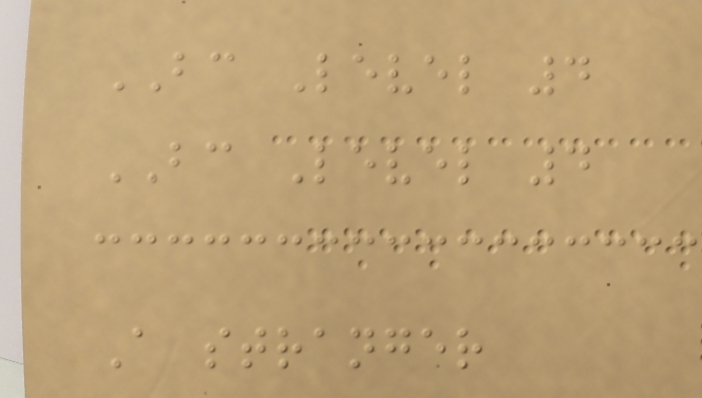BC Level 4
BC Level 4
A stranger
